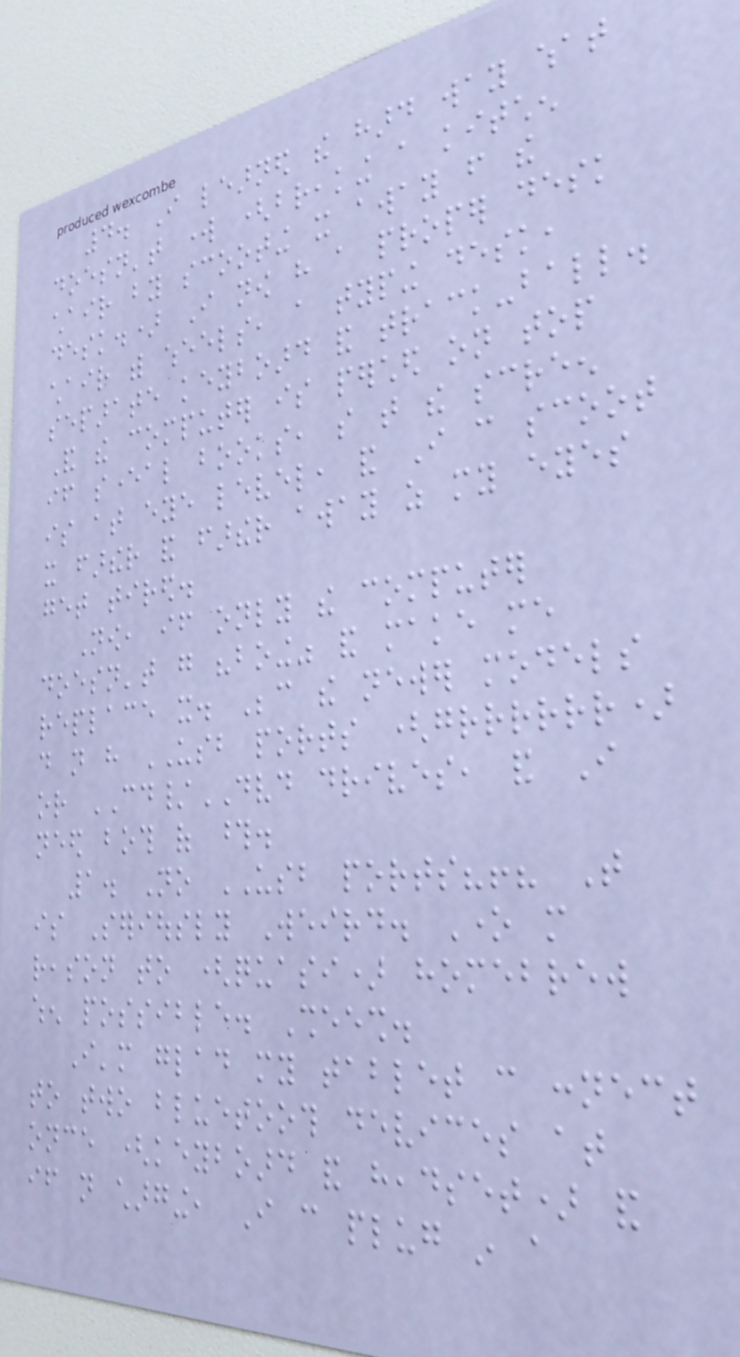4. I learned the hard way what
doesn't work (breaking a kitchen
chair by scooting it away from the
desk.) I now have a proper desk
chair with wheels, a typing desk,
separate keyboard and track-ball.
And the computer is perched on top
if several books, so that the screen
is at eye level, and I can scoot
it farther and farther away as my eyes
get tired.
Now, if only the computer
doesn't go "boing" and make me
replace it. Because the newer models
do not have USB ports (grrrrrr)
or CD/DVD drives, and I
need both of those.
1. No USB ports?!? That
is Seriously Weird. One more
reason to (quasi) homebrew
when possible. Sheesh.
I'm glad my tablet can connect
to two bluetooth devices at
once (keyboard and headset) and
if not charging, I can plug in a
